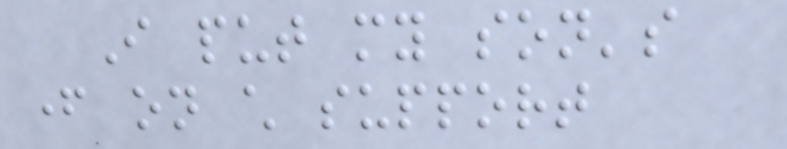I put my son's
father on child support
